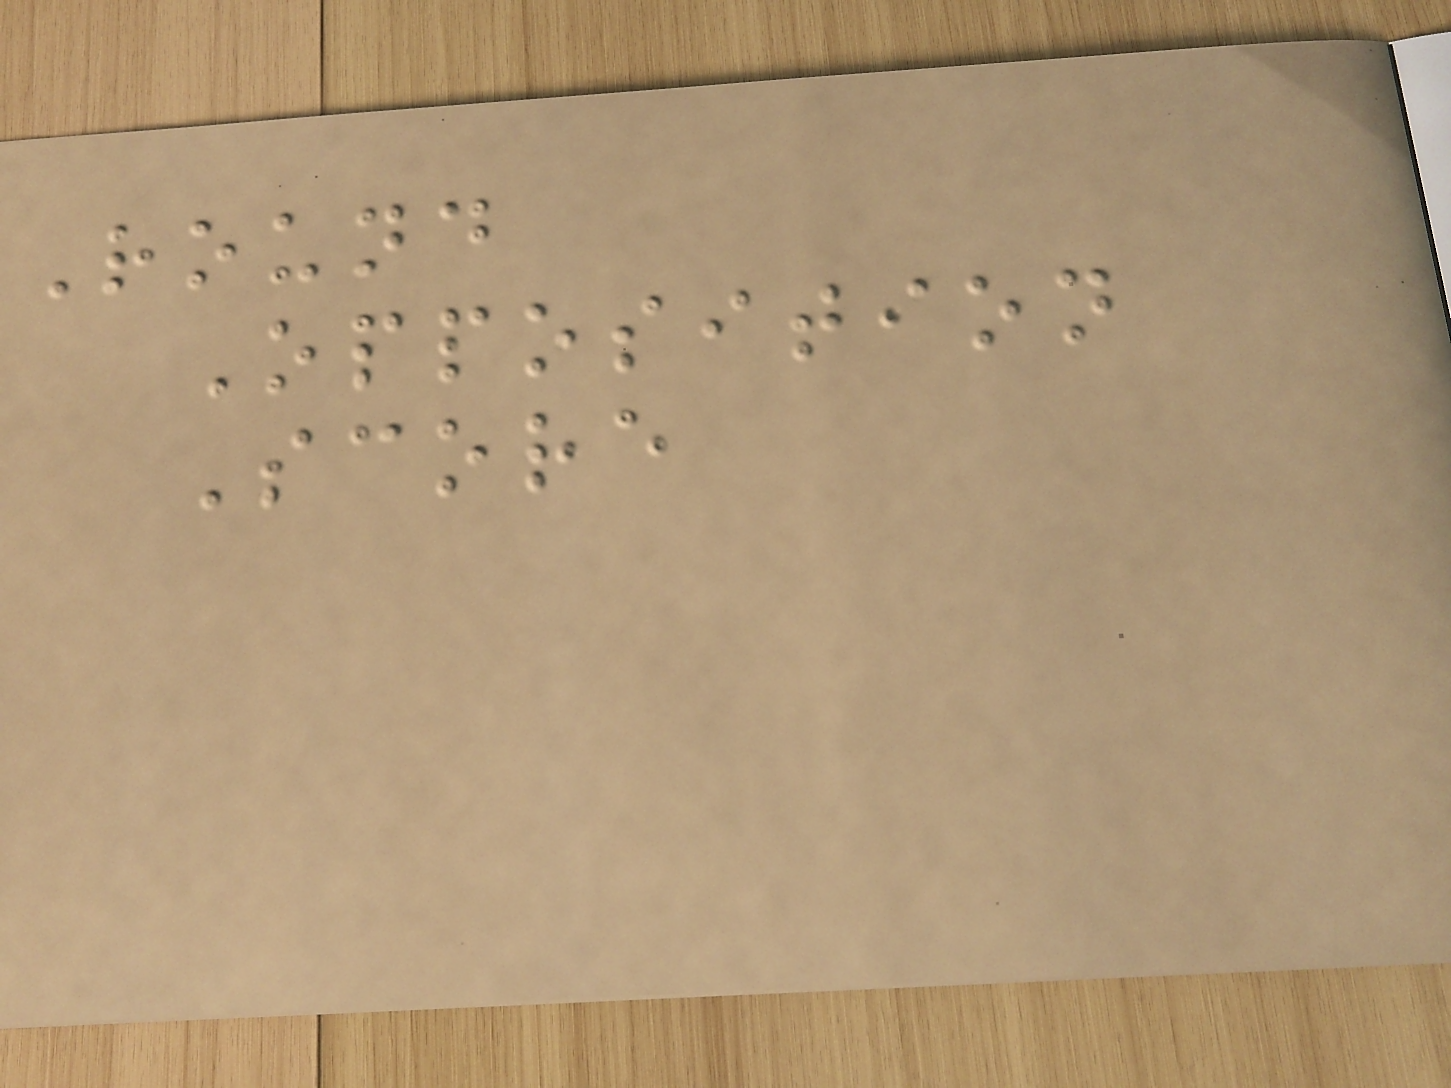Round
Opposition
Score
